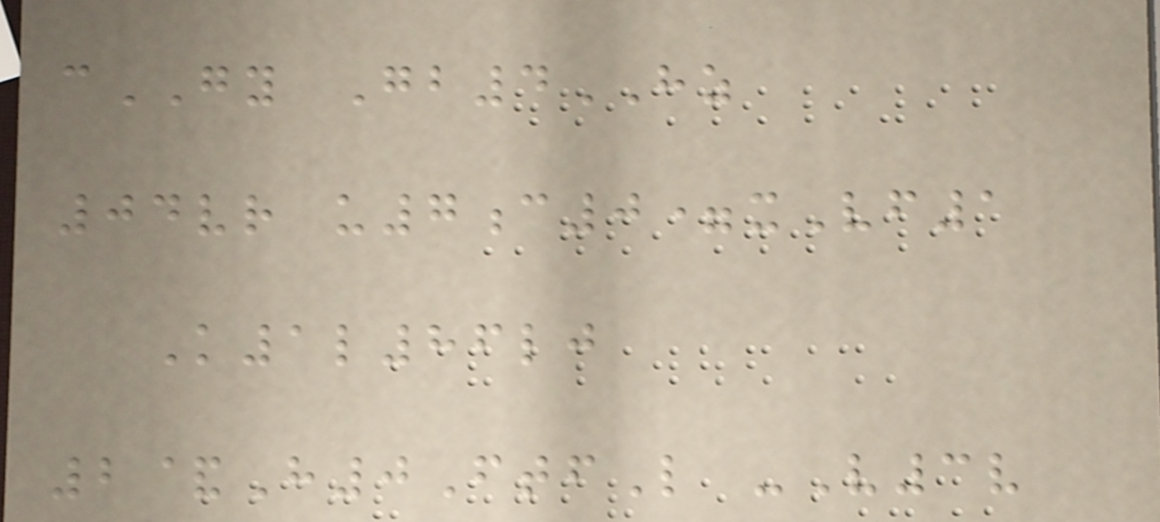cGY Gb4HZ
04vr u7c0=xVf1
K1l86lj
2&H0FtfL -V3v
